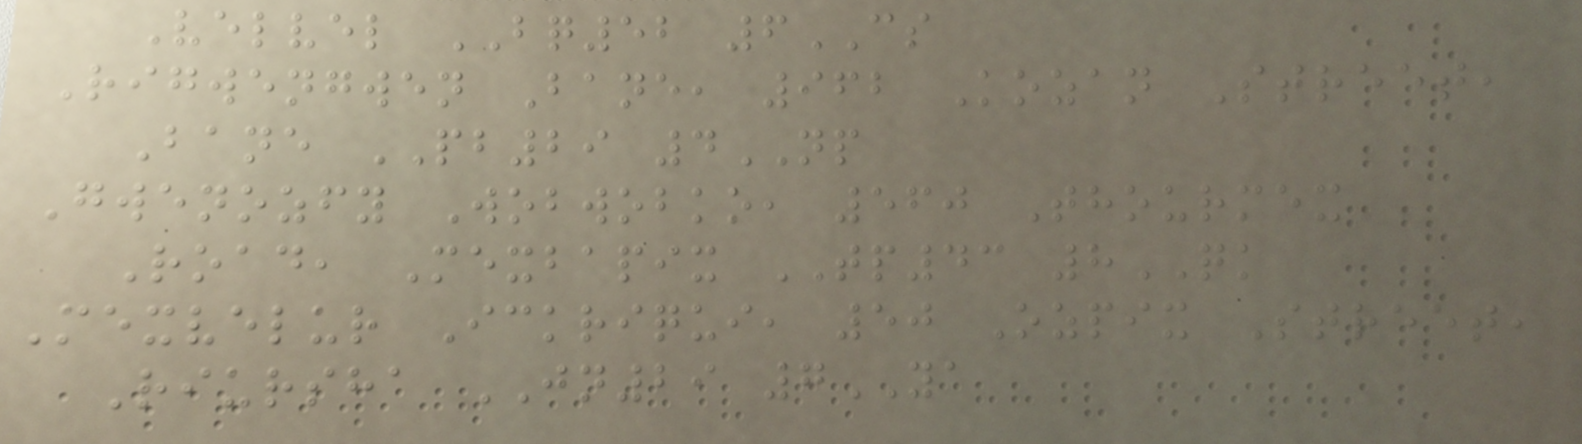Velvel BQ52 6CS
Rigwengwen Bane, 962 Kozan Street,
Bane PB29 4NP
Gwenozfy Wobwobko, 560 Thourmex
Road, Mexbapix TP43 8QK
Mexvelur Ickriqui, 50 Ozpix Street,
Riursha JN29 7YA
